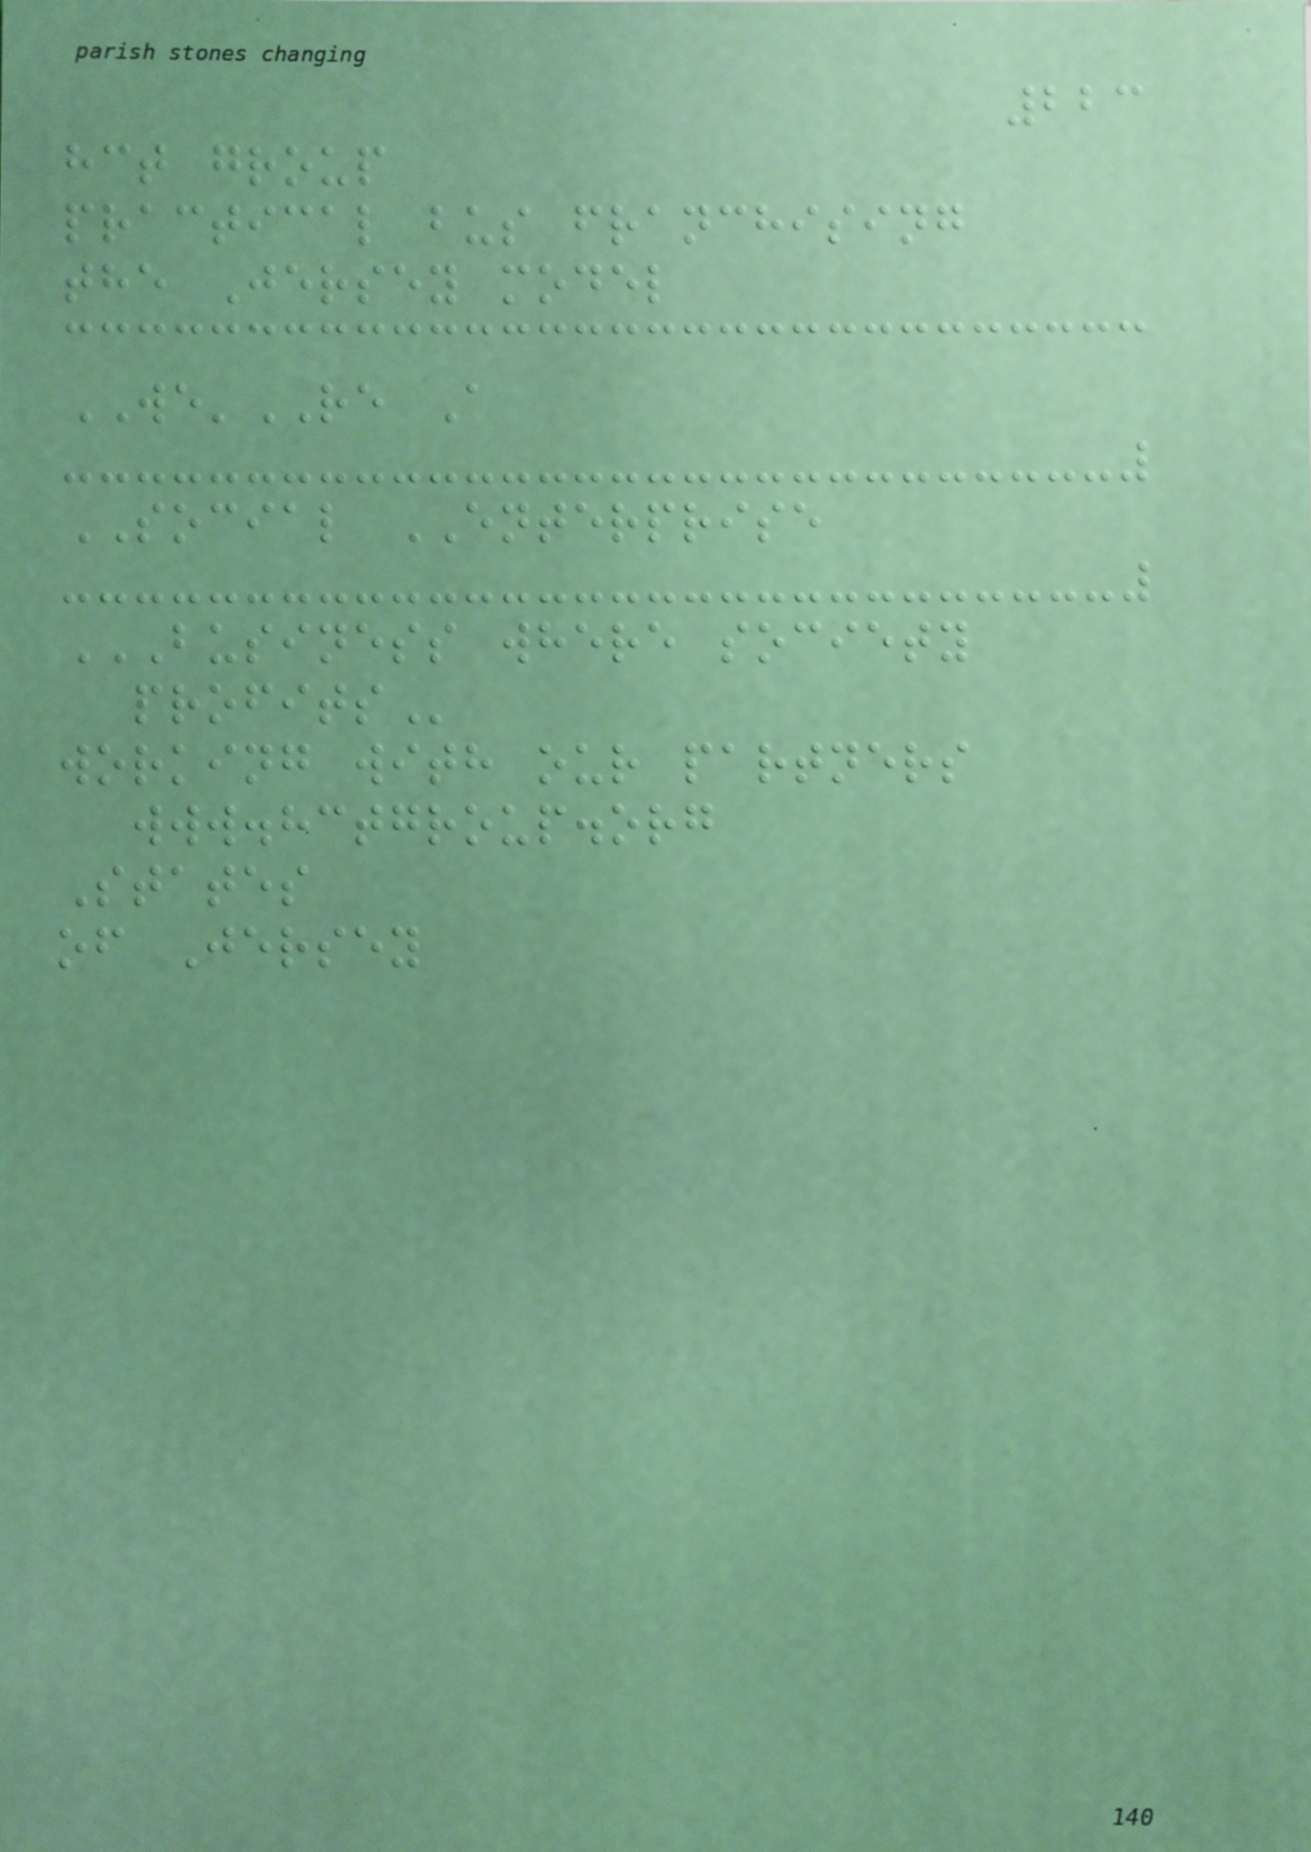223
hct group
practical bus franchising
the Jersey model
WE'RE A
SOCIAL ENTERPRISE
BUSINESS WHERE SOCIETY
PROFITS
working with our partners
www.hctgroup.org
States
of Jersey
